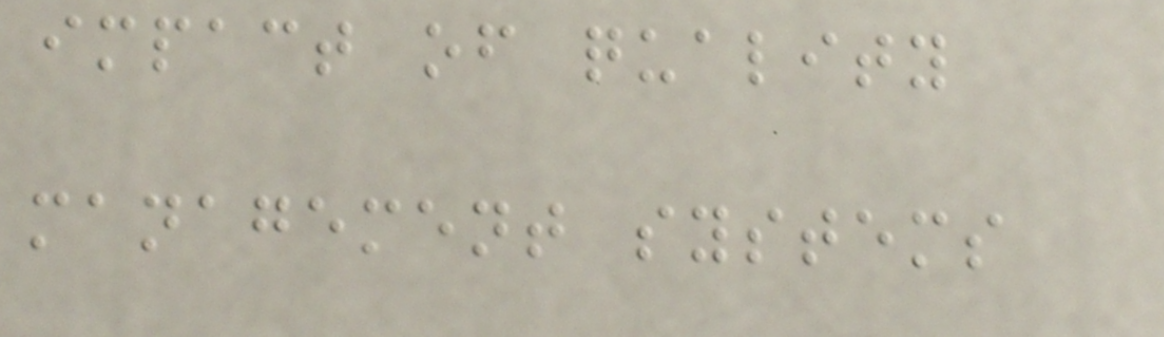impact of quality
management systems
